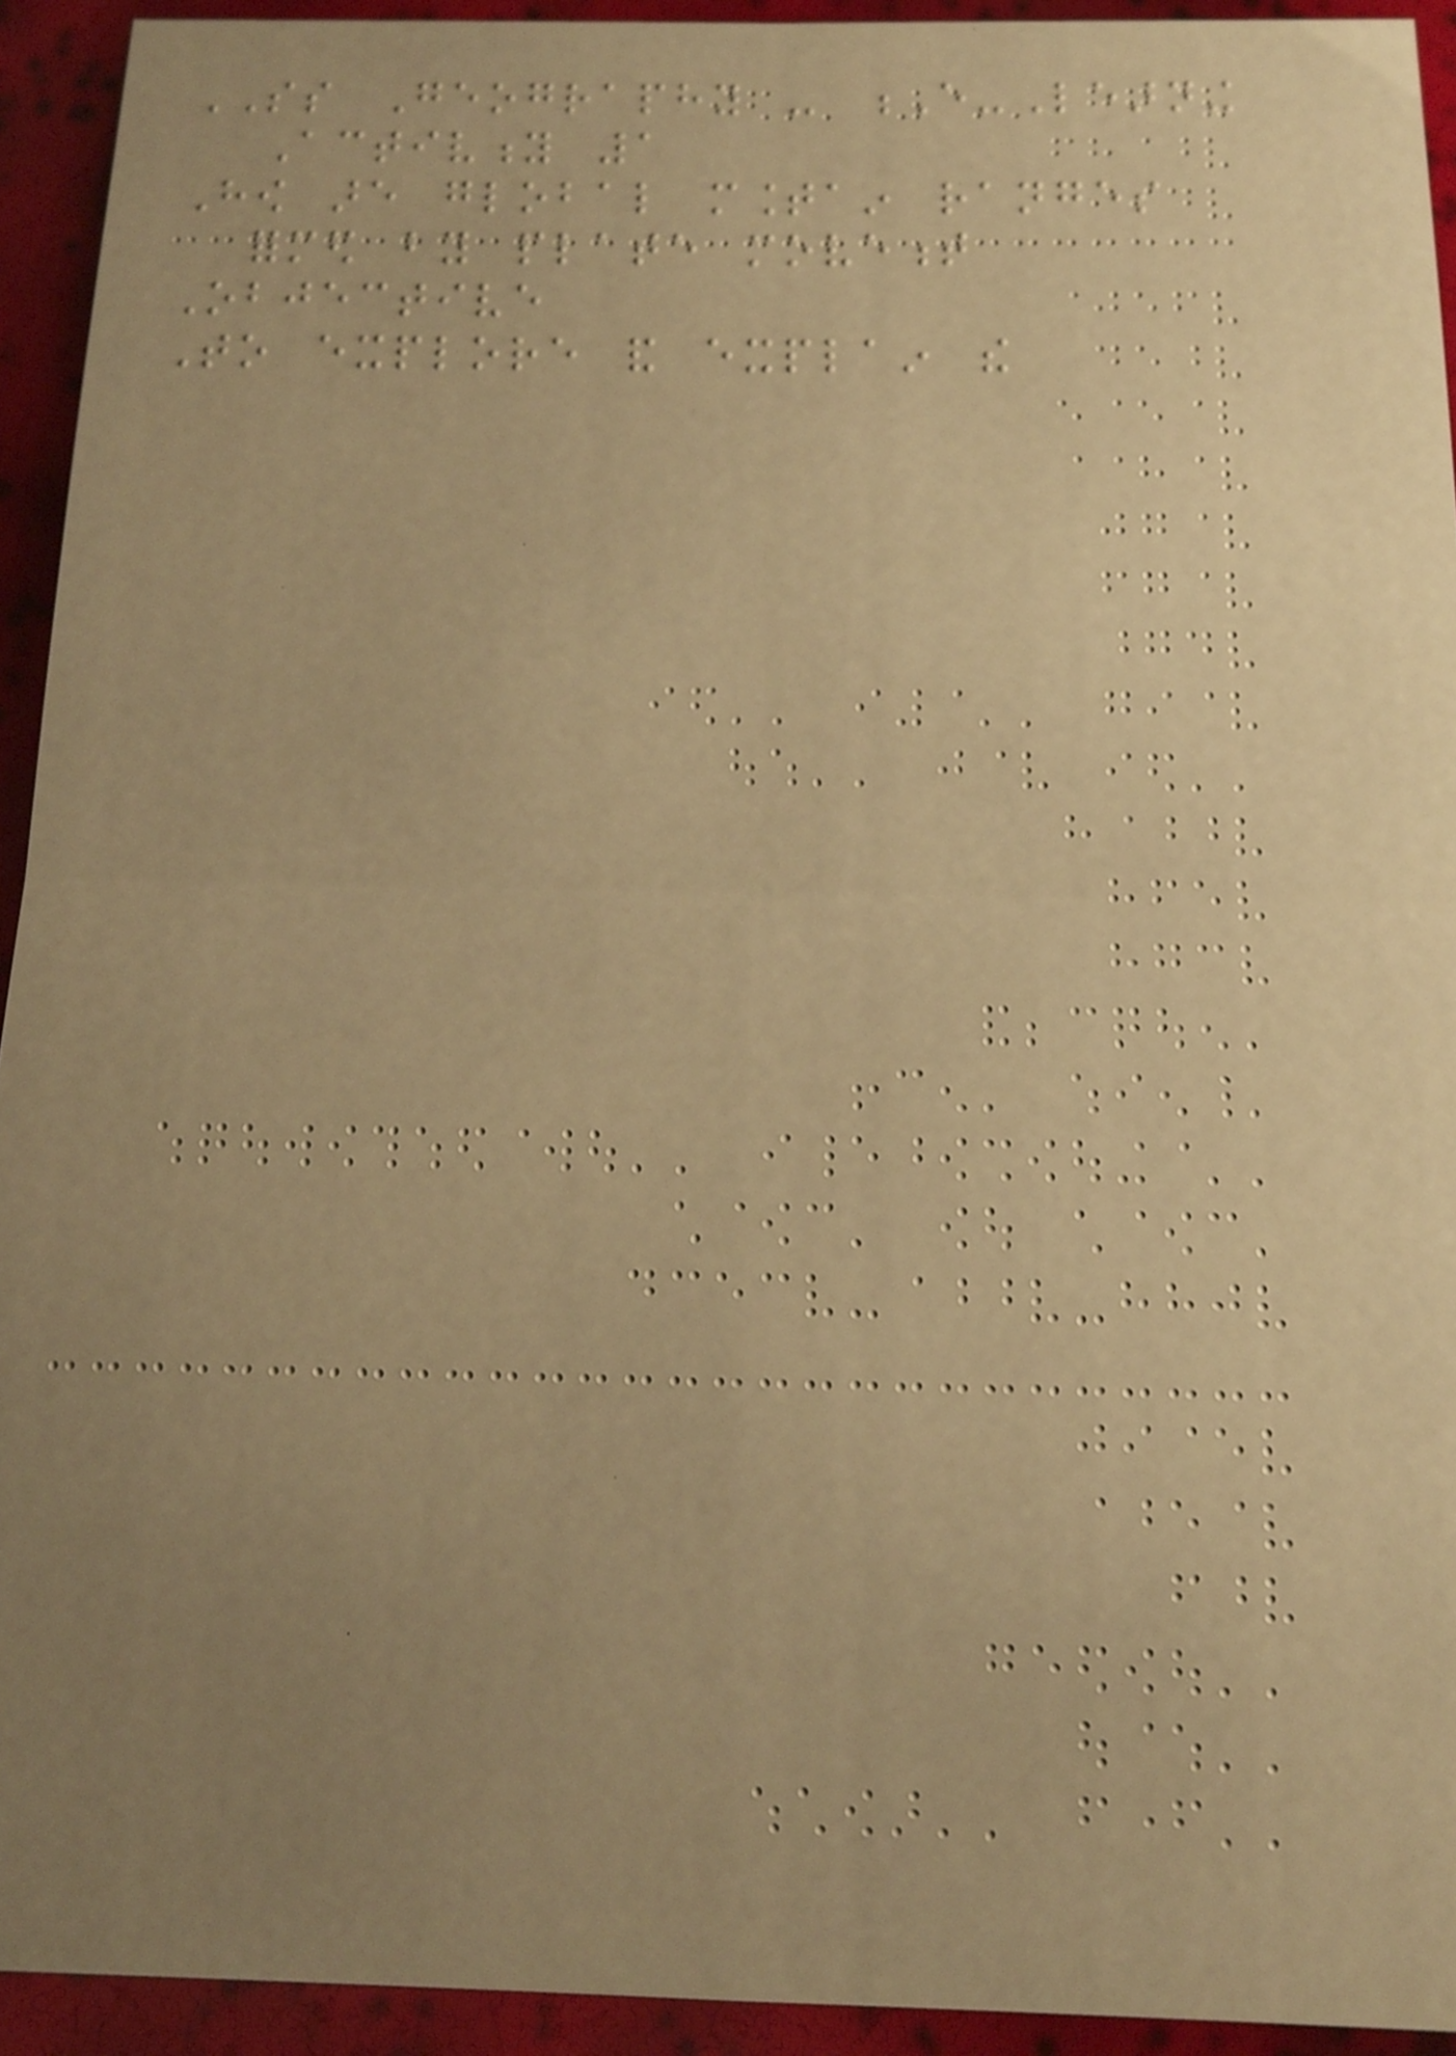SS Geography - E-Learning
Activity 1
How are global mountain ranges
formed by plate movement
Objective
To explore and explain the
